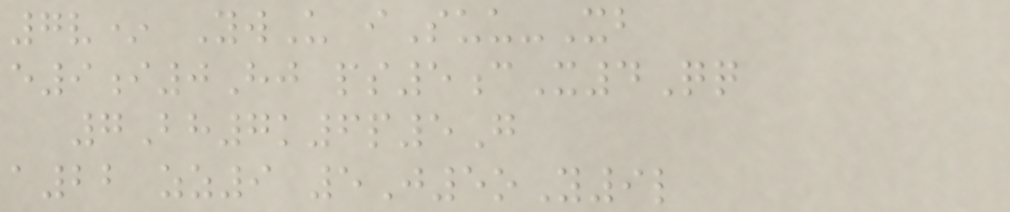7v* YwU iSuu-Xb
e9i0Hj ps5cX4Qq
7Bh7k6p5G
a22 zz9 5J5oY9l
